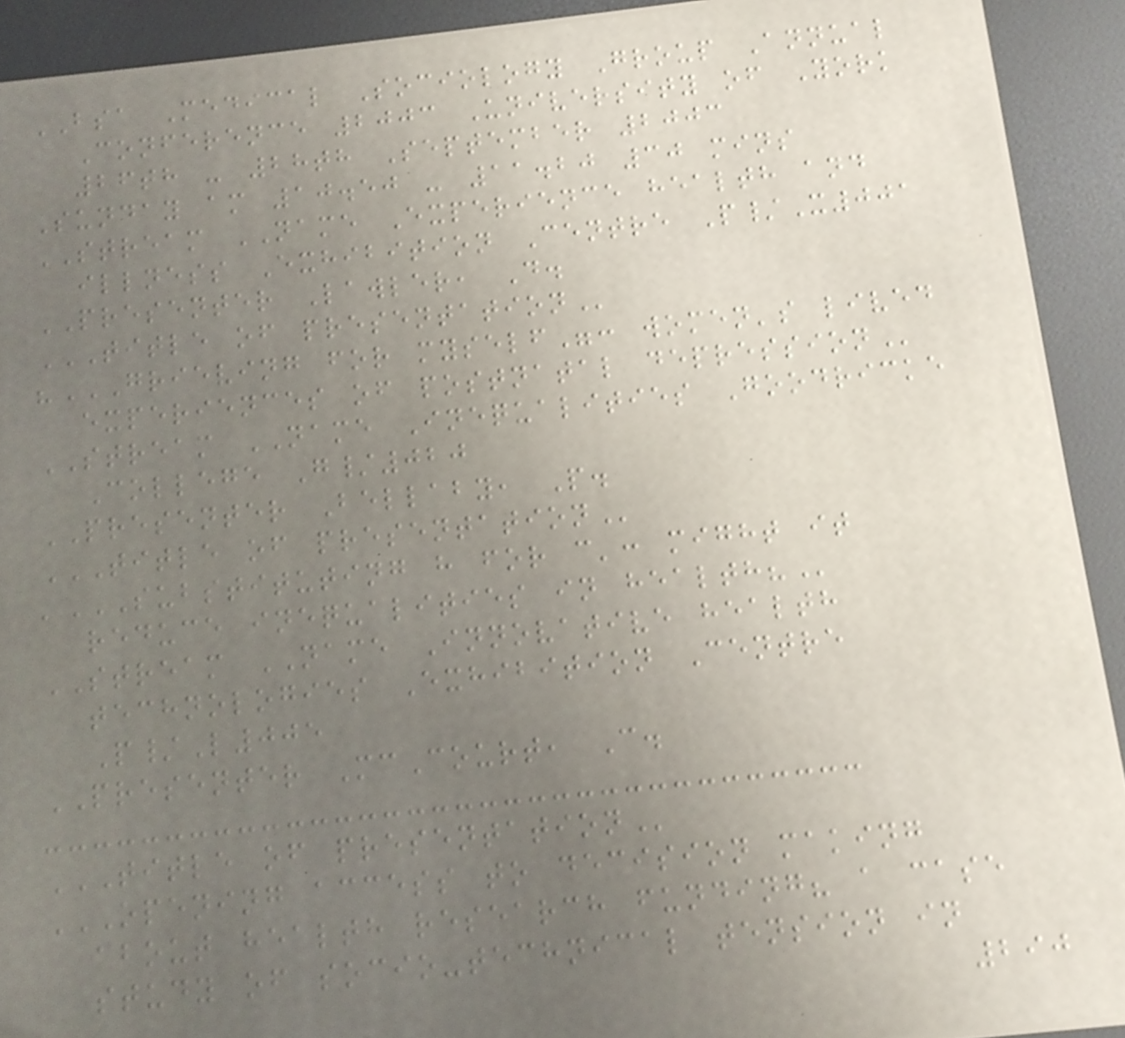BSA Medical Sociology Group Annual
Conference 2003 University of York
26th - 28th September 2003
Sunday am 10.50 - 11.20 30 mins
STREAM NAME Experience health and
illness Exhibition Centre P/X001
PRESENTER Lawler, D.
TITLE OF PRESENTATION
"GRIEVING FOR MYSELF": WOMEN'S LIVED
EXPERIENCES OF POSTNATAL DEPRESSION
STREAM NAME Inequalities Goodricke
College G/020
PRESENTER Bellaby, P.
TITLE OF PRESENTATION
'SUBSTITUTING H FOR C': MIGHT IT
REDUCE INEQUALITIES IN HEALTH?
STREAM NAME Innovative health
technologies Exhibition Centre
P/L005
PRESENTER McCourt, C.
TITLE OF PRESENTATION
OPENING ACCESS TO DECISION MAKING
ABOUT HEALTH RESEARCH FUNDING? A CASE
STUDY OF SOCIO-TECHNICAL TENSION IN
290
